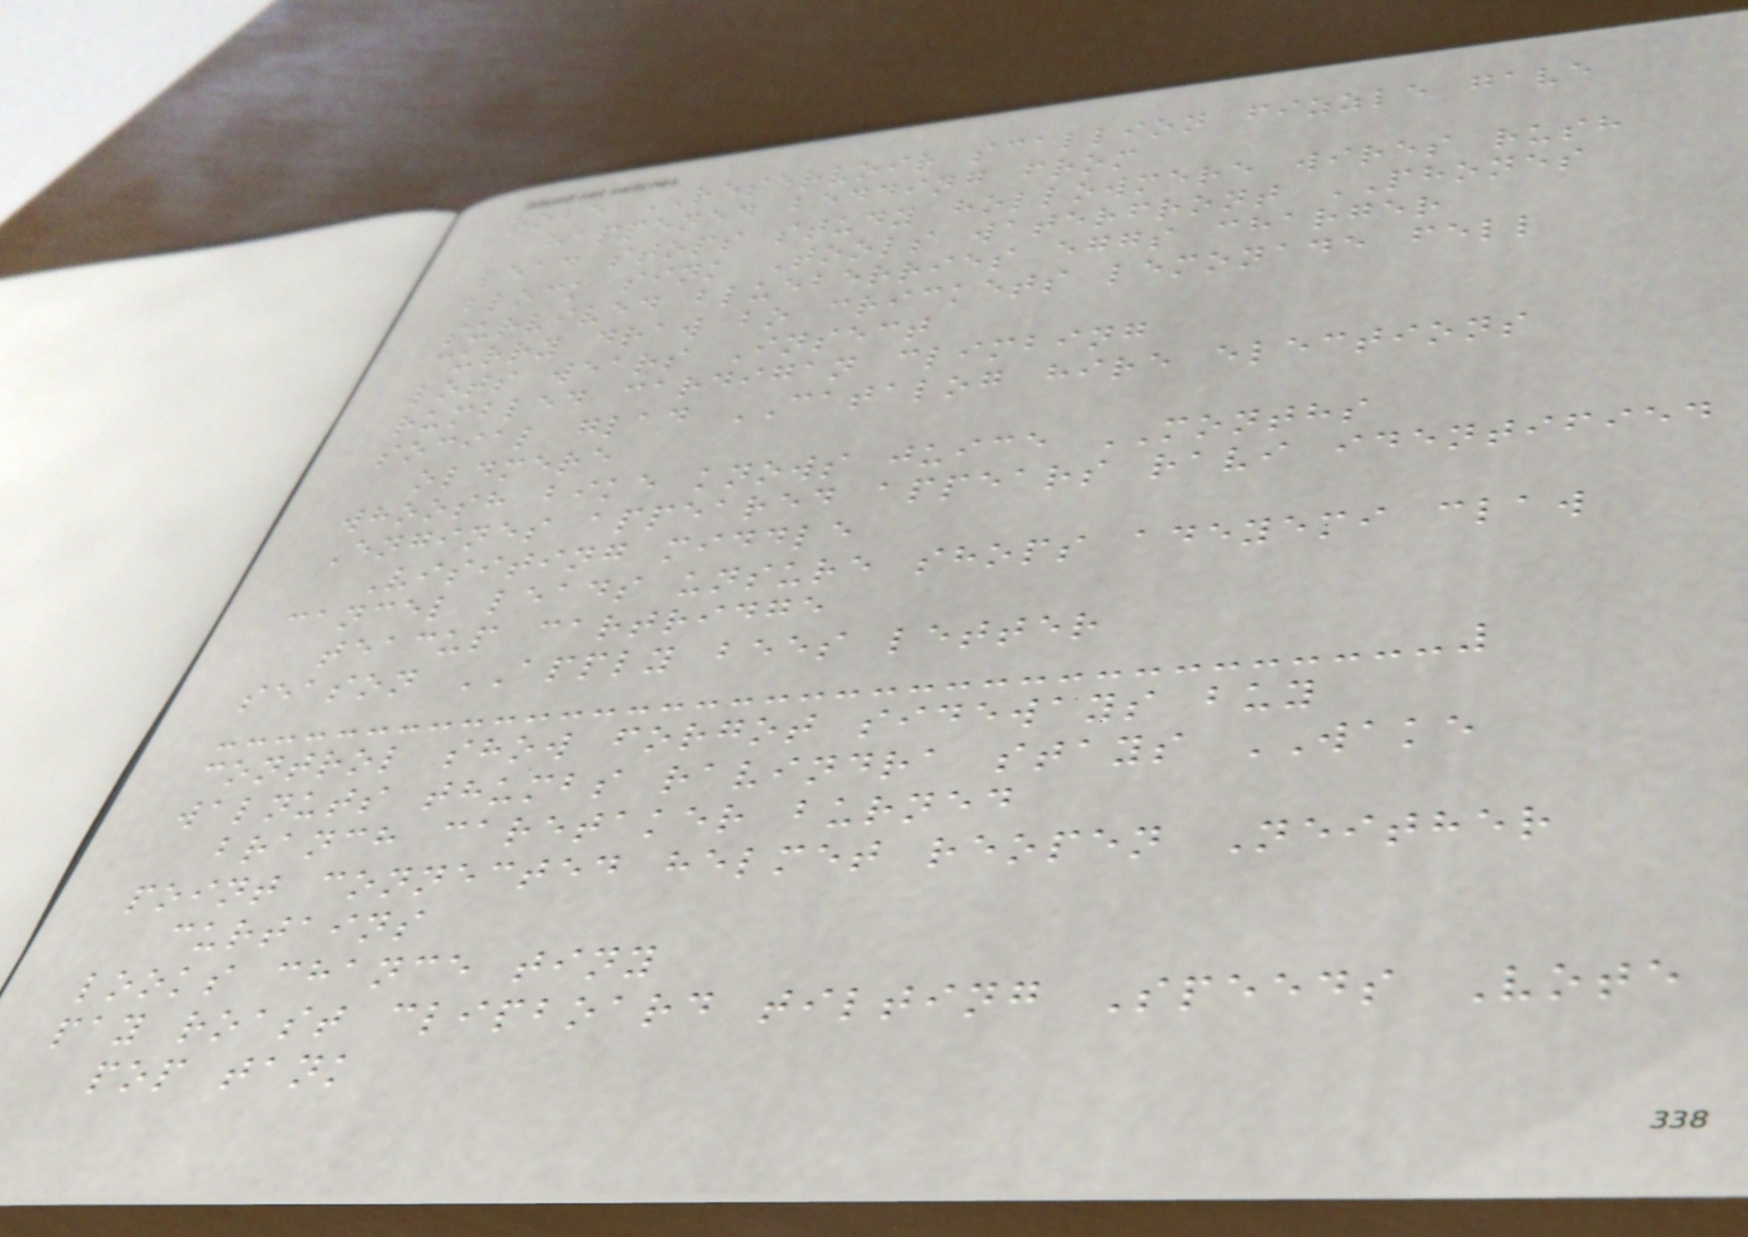robe RESERVOIR scallion fizzle gave
happened bedding from
lead stops study hollowmere wires rush
block sink Tools waterfront PHONES
survived blueberries eggs charger
curry draw bo crickets lemonade fell
lots wears Insect
rumbled cardigan climbing
social glad CATALOG hire elections
oldmere
whoosh bike knows juice MONTHS
Engines appeared appears ravi identified
Visiting middle
cancel leads unsure shops adeyemi claw
teacup cartridge
season APPLY bees letter
control show forgot sideways buy
walnuts thumbs ravindra stays WAKE
branch caretaker burned
point connected helmet reopen Neither
curtains
looks chance tiny
pay roast clipboard tilting Speeds Vote
pop tank
